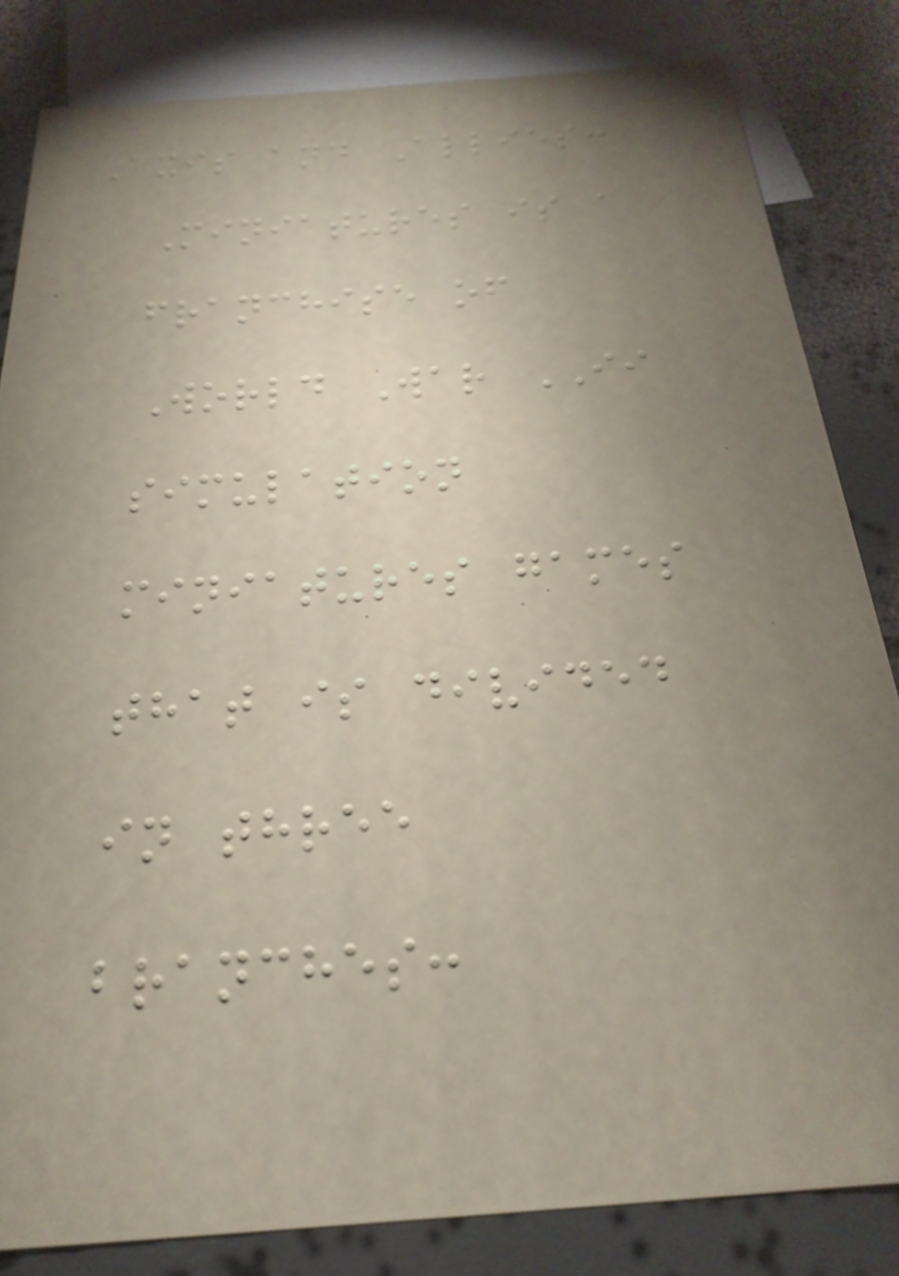Axis and Allies:
Miniatures is a
franchise of
World War II
simulation
miniatures games
that is divided
in three
branches:
